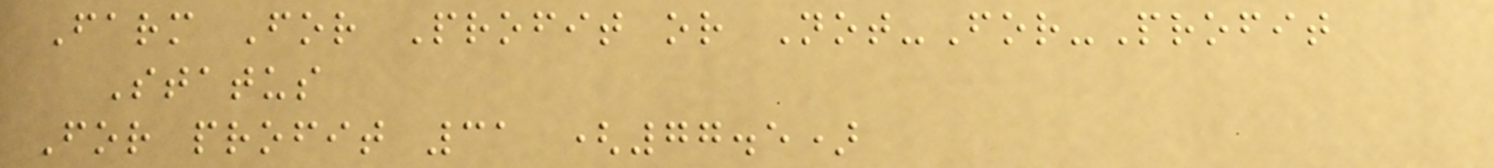Farm For Profit or Not-For-Profit
Status
For profit 31 (77.5)
